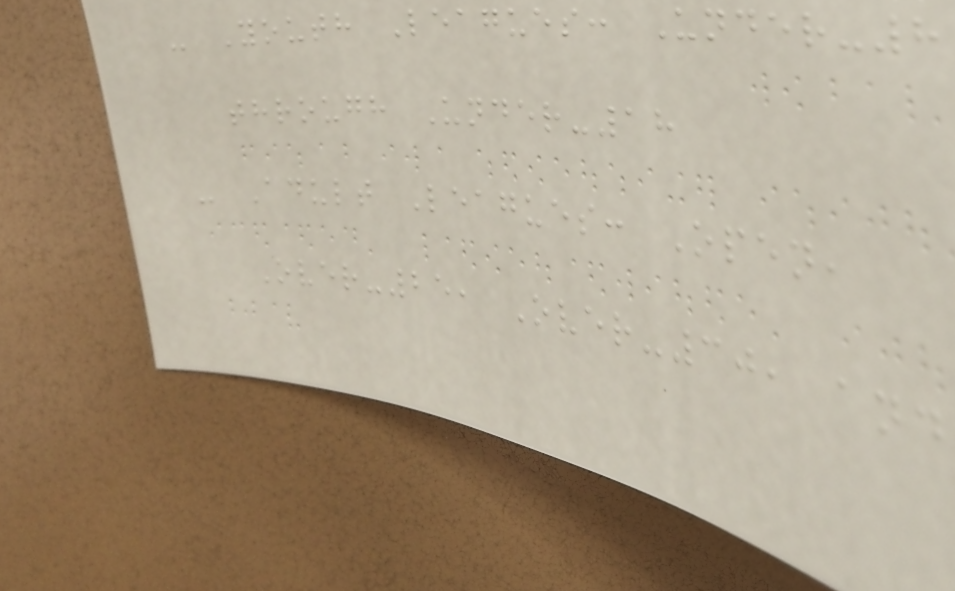- Youth Leagues: Under-8
through Under-18
- Adult Leagues: Open,
Over-25, Over-30, and
